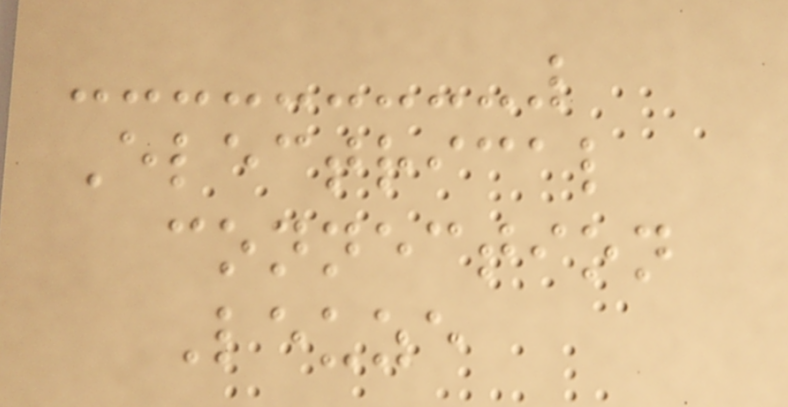Electrical
connection
Leuze
